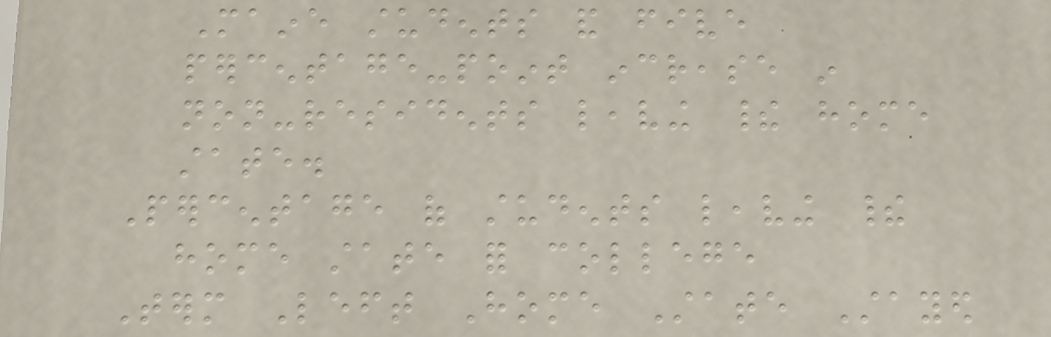Maine students and five
percentage-point increase in
non-residents leaving their home
state.
Percentage of students leaving their
home state for college
Term Left Home State Stayed
